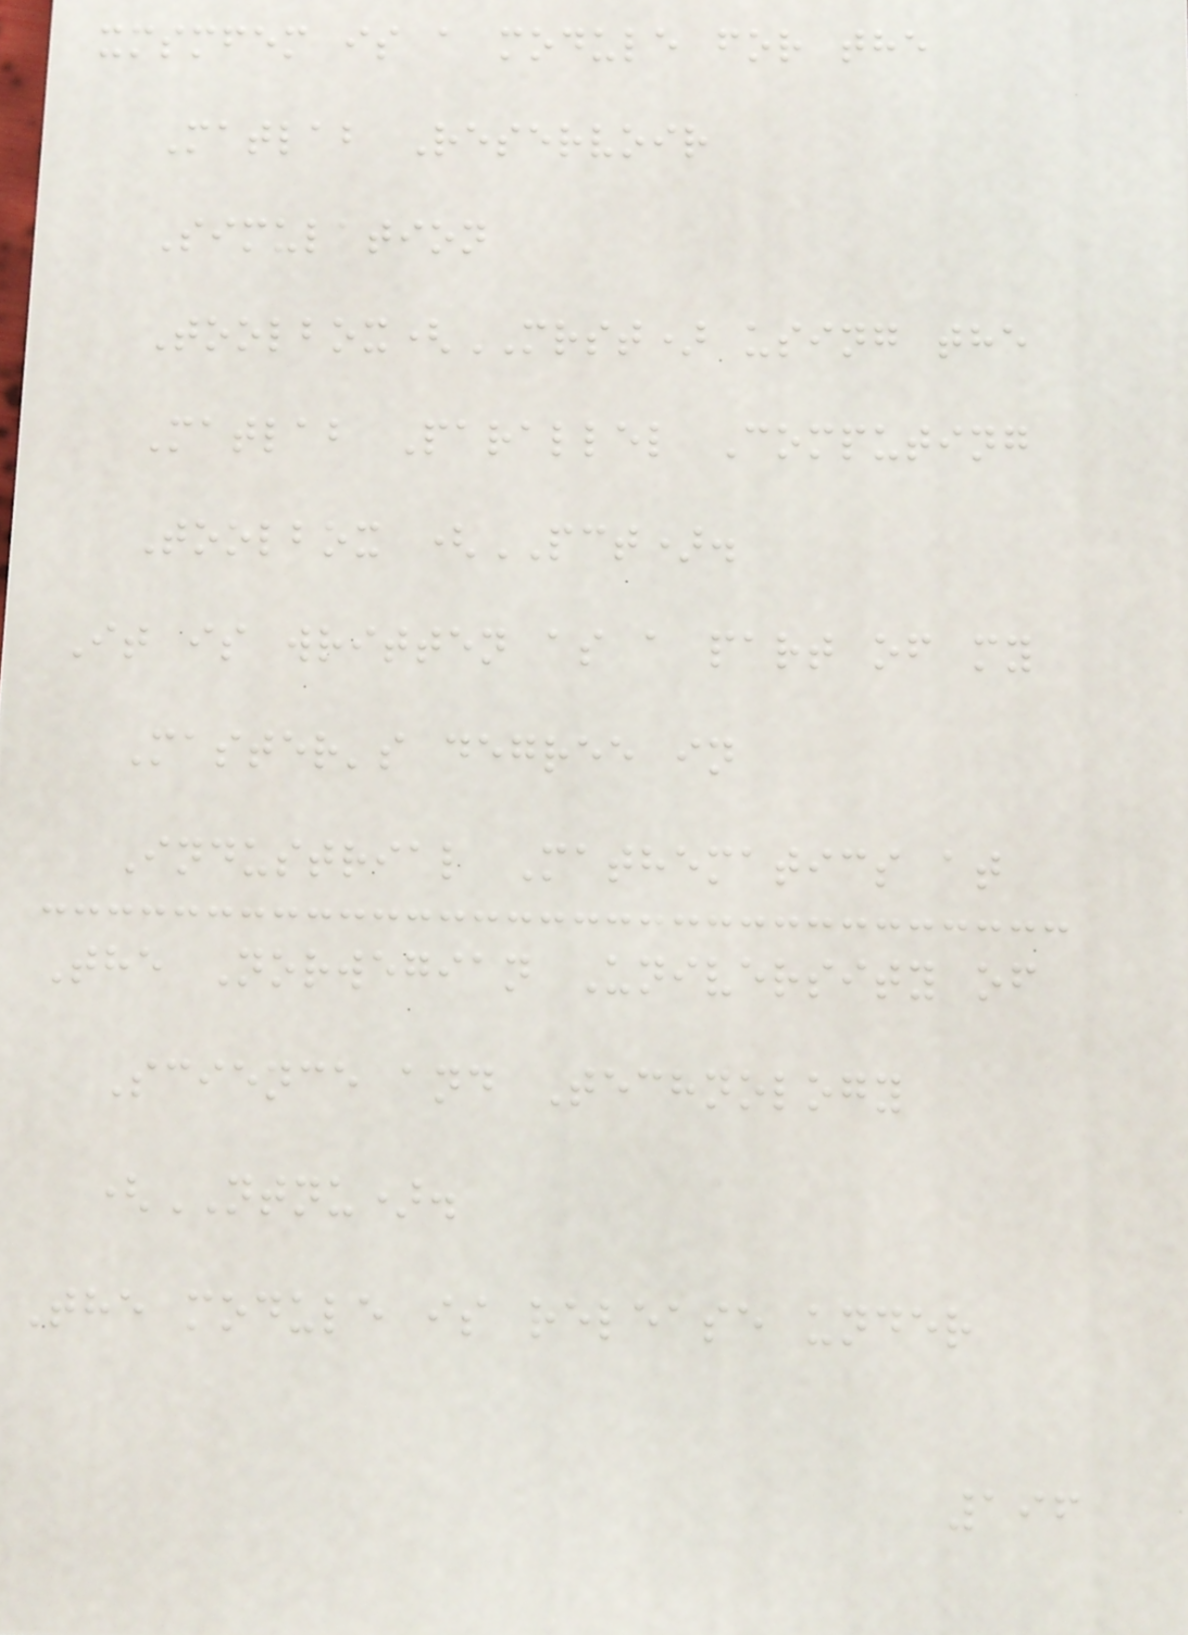xmsmfem is a module for the
Matlab Reservoir
Simulation
Toolbox(MRST) using the
Matlab Parallel Computing
Toolbox (PCT).
It is written as a part of my
Master's degree in
Industrial Mathematics at
The Norwegian University of
Science and Technology
(NTNU).
The module is release under
196
